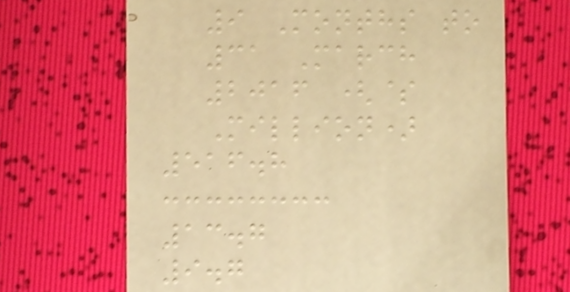9 Months to
31 March
2016 ($
Million)
516.8
13.7
9.7
